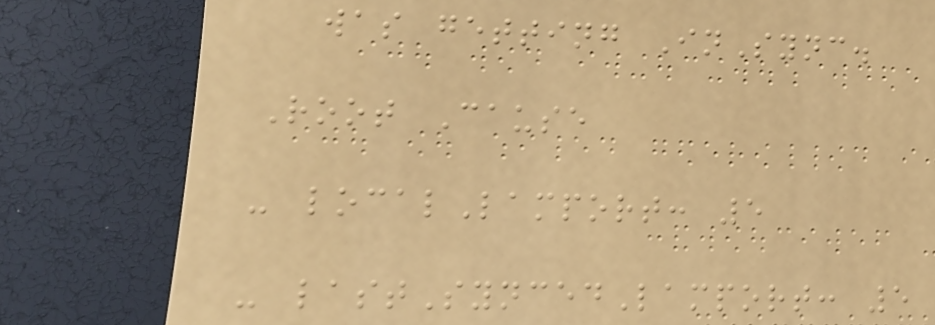was getting InSync.
Root Cause
- localLamport: 5
- lastSyncedLamport: 5
